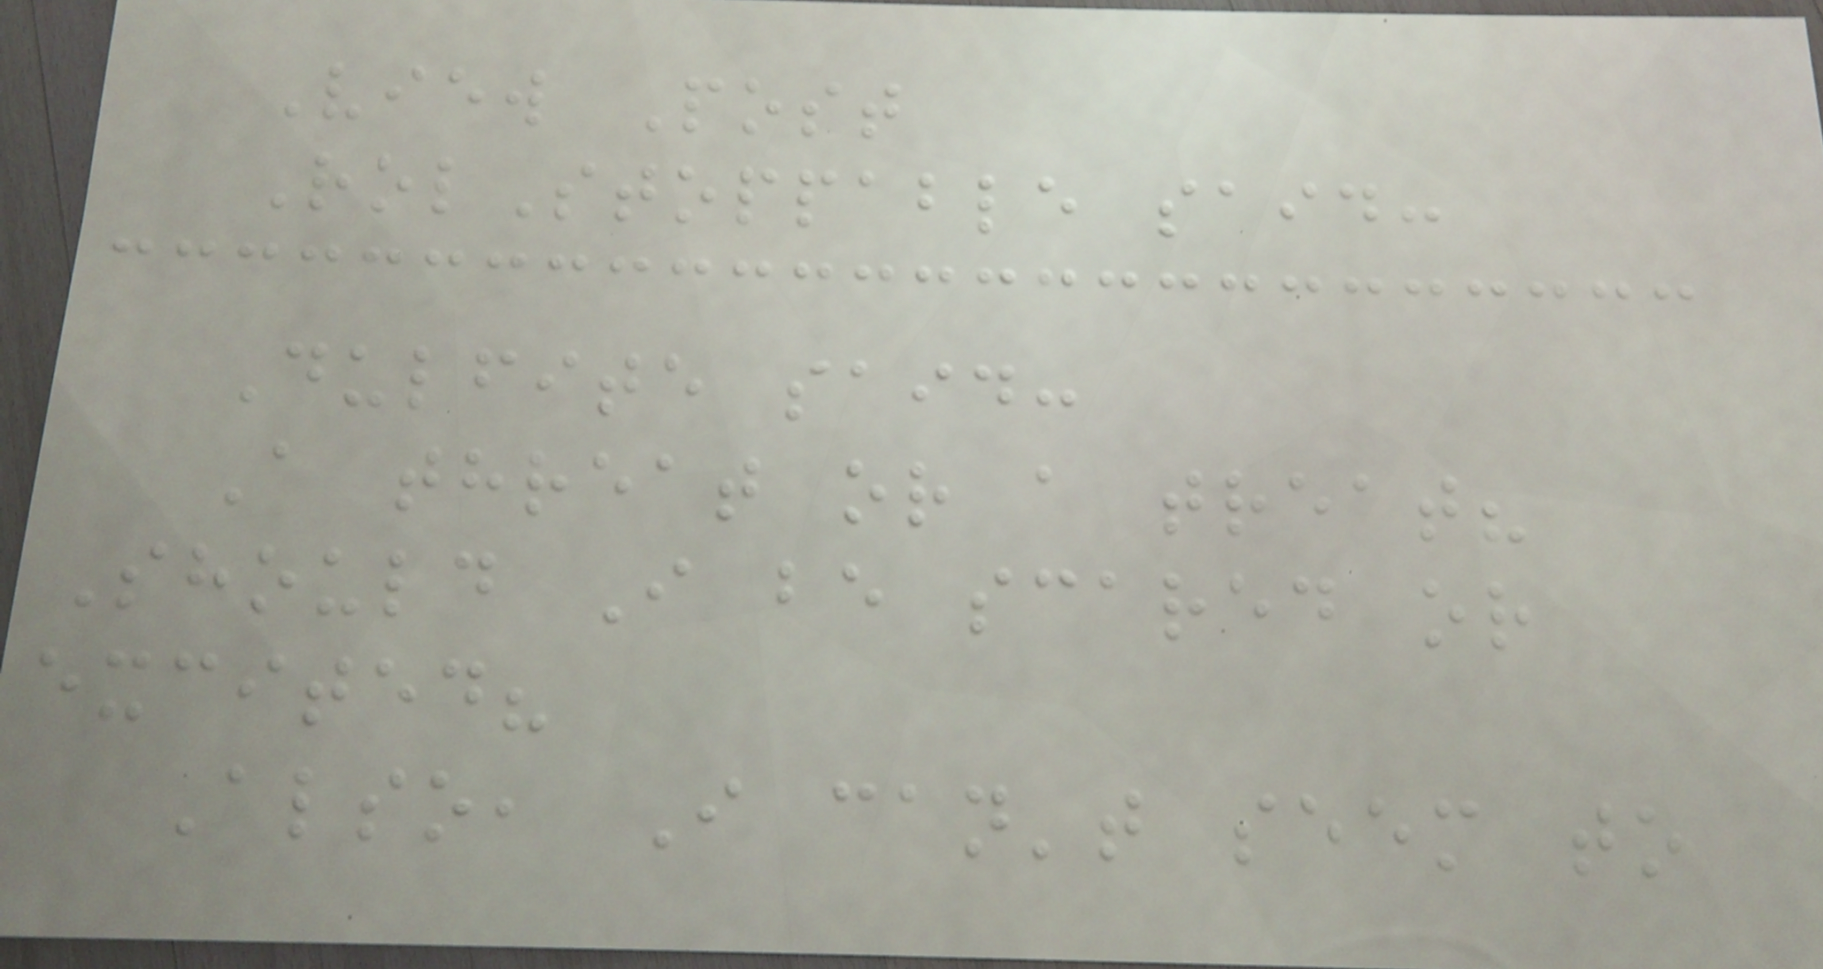View Post
RolStoppable said:
Dulfite said:
A threat or a treat?
Should I be scared or
excited?
Also, I can't seem to
